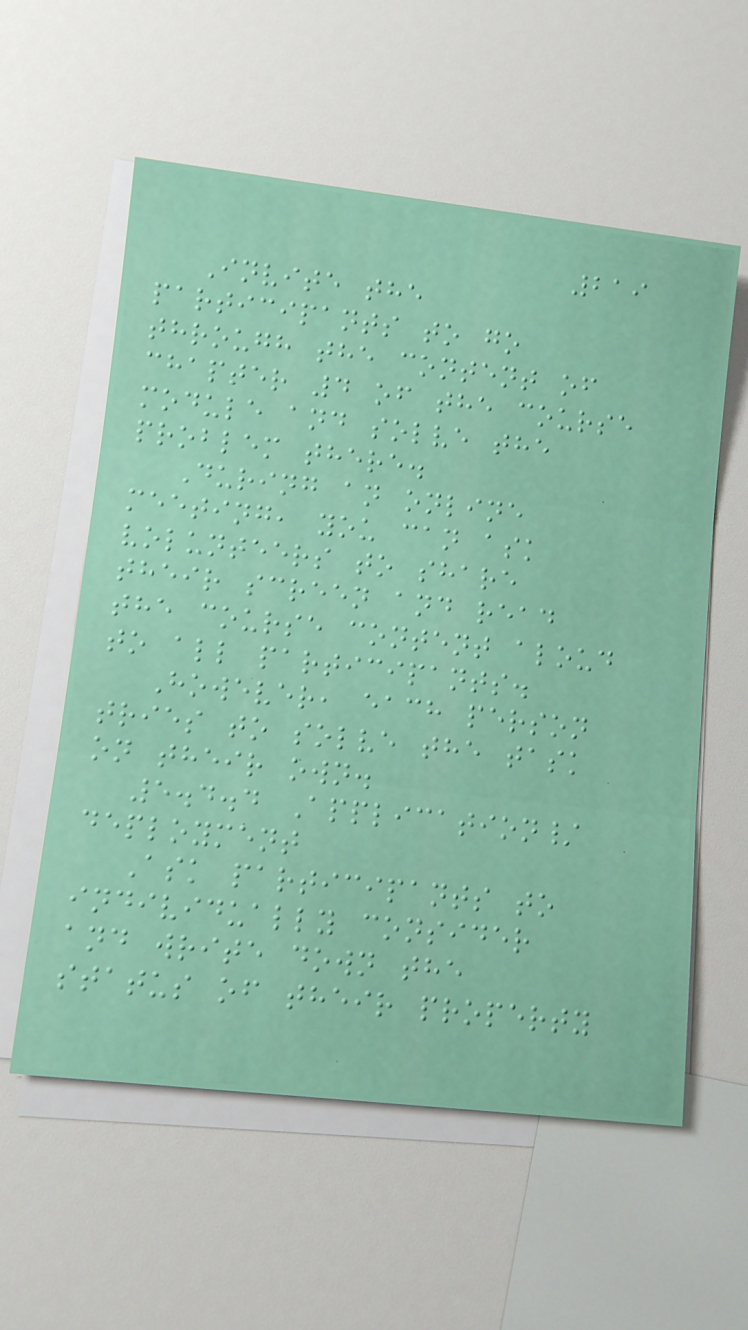219
Invite the
participants to go
through the content of
chapter 4 of the course
module and solve the
problem there.
During an online
meeting, you can ask
volunteers to share
their screen and read
the course content aloud
to all participants.
However, each person
tries to solve the task
on their own.
5.4.4 Application/
deployment
Ask participants to
individually consider
and write down the
status of their property
